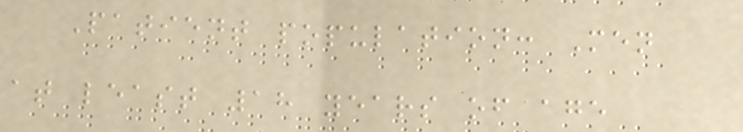Patient population: Men
at least 18 years of age
